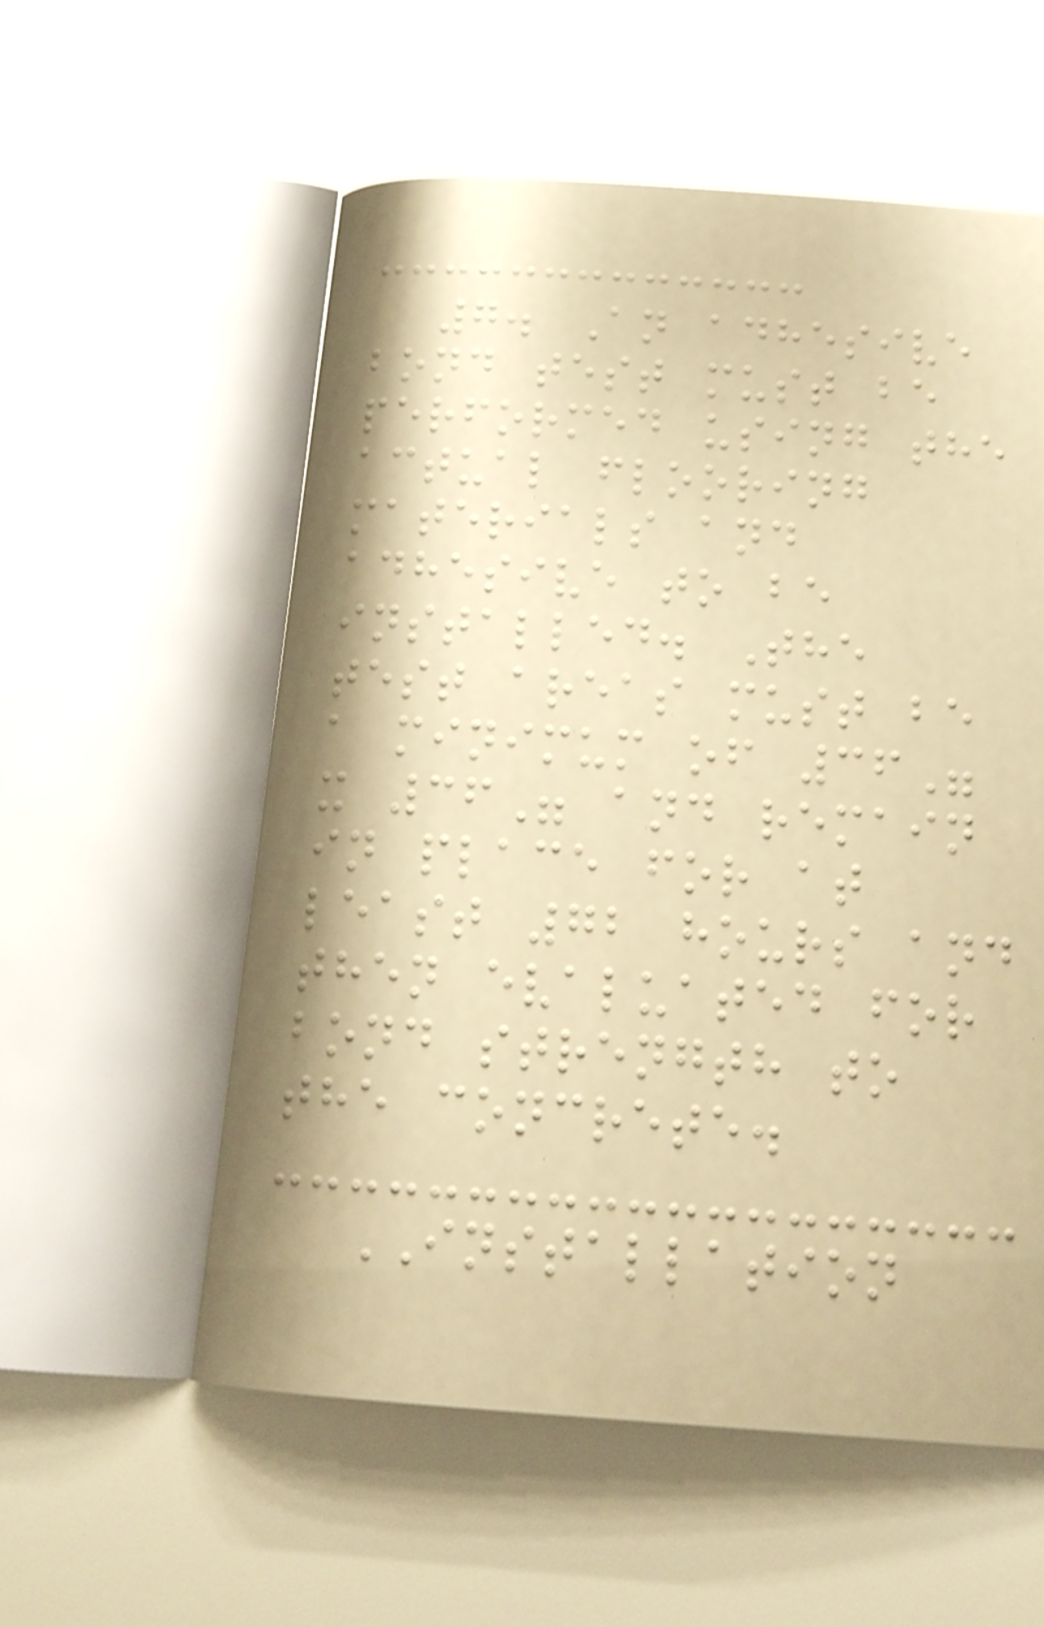7. An adhesive
bond test must be
performed using the
actual flooring
materials and
adhesive to be
installed. The
test areas must be
a minimum of 36"
x 36" and remain
in place for at
least 72 hours and
then evaluated for
bond strength to
the concrete.
INSTALLATION
